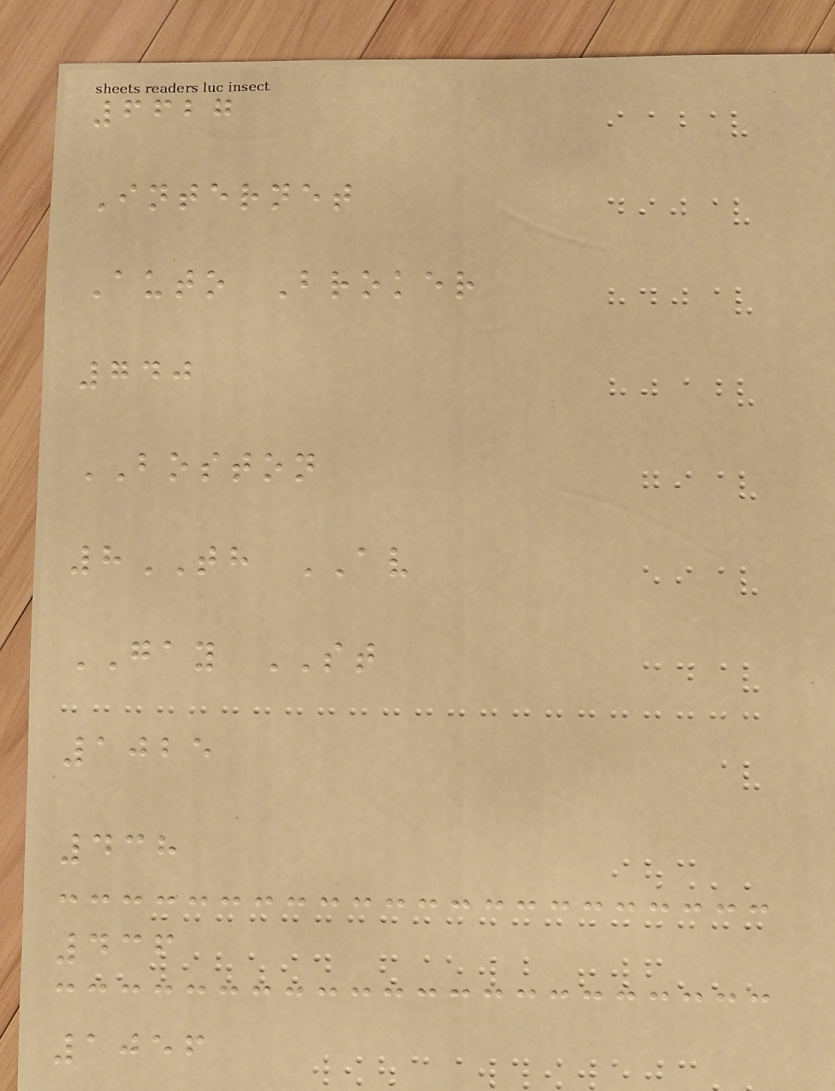6627
Internet
Auto Broker
740
BOSTON
8TH AV
GAY ST
1025
438
436
1056
